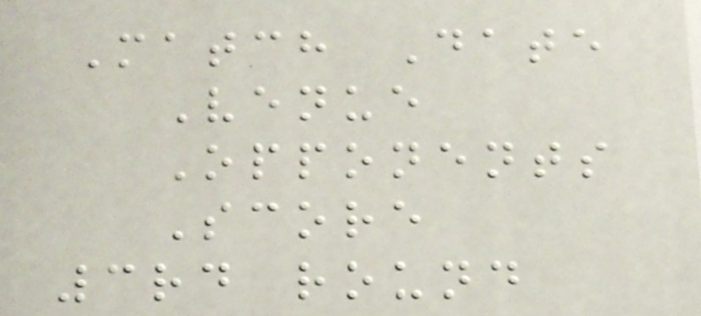Match Date
Venue
Opponents
Score
3rd round
